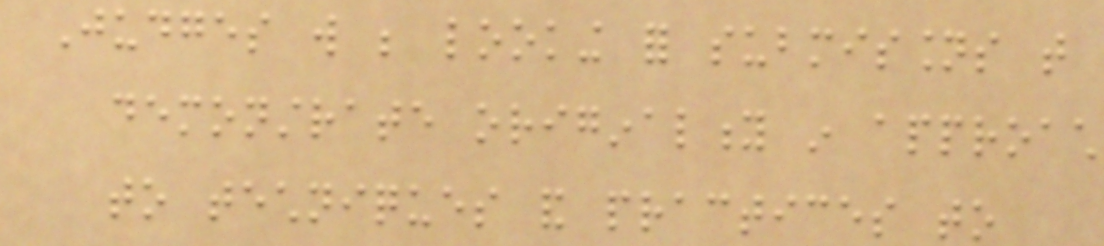Judges will be looking for submissions that
demonstrate originality in approach
to techniques and practices to
